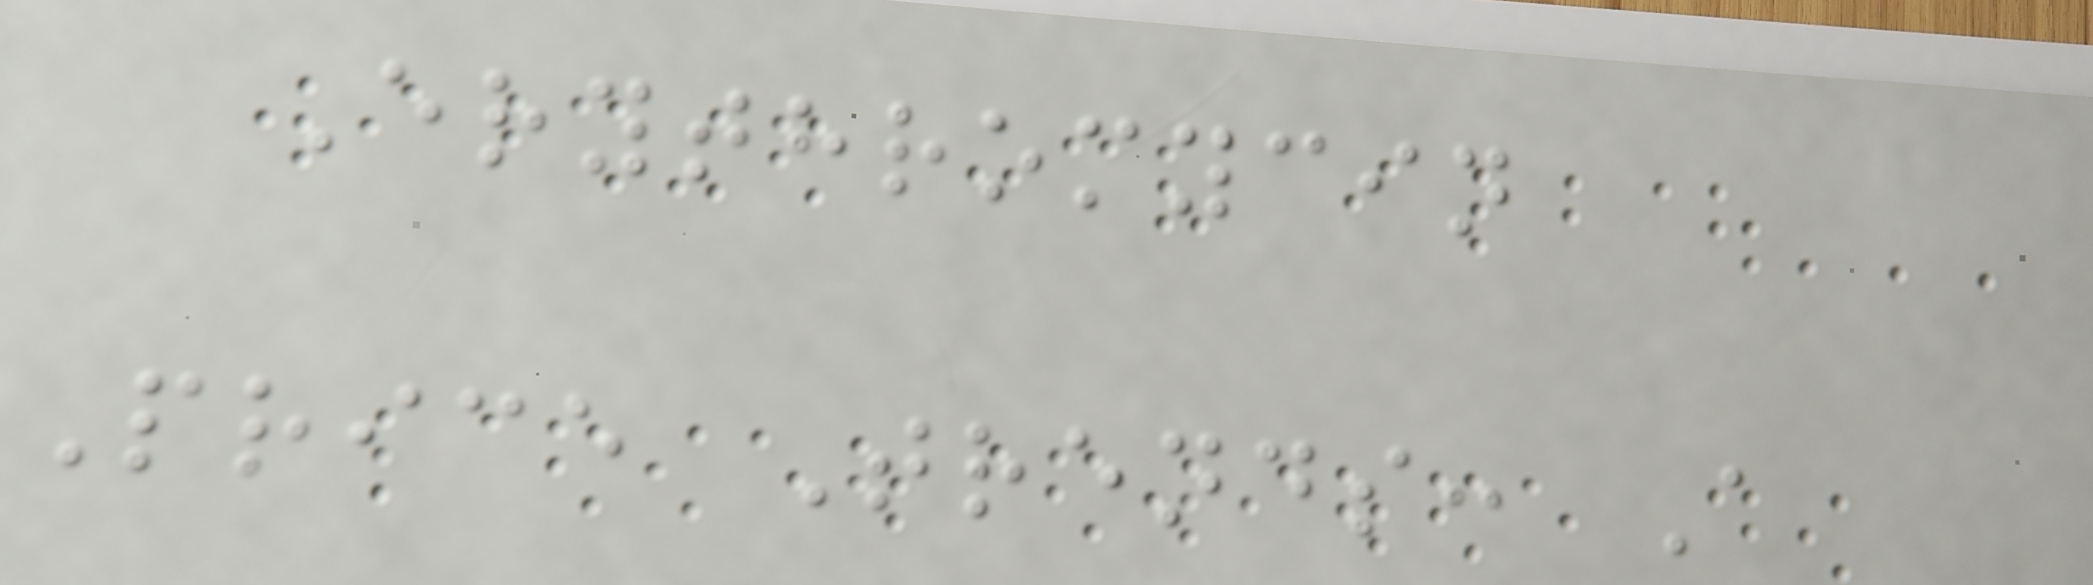Erythromycin
Price Trends: A
